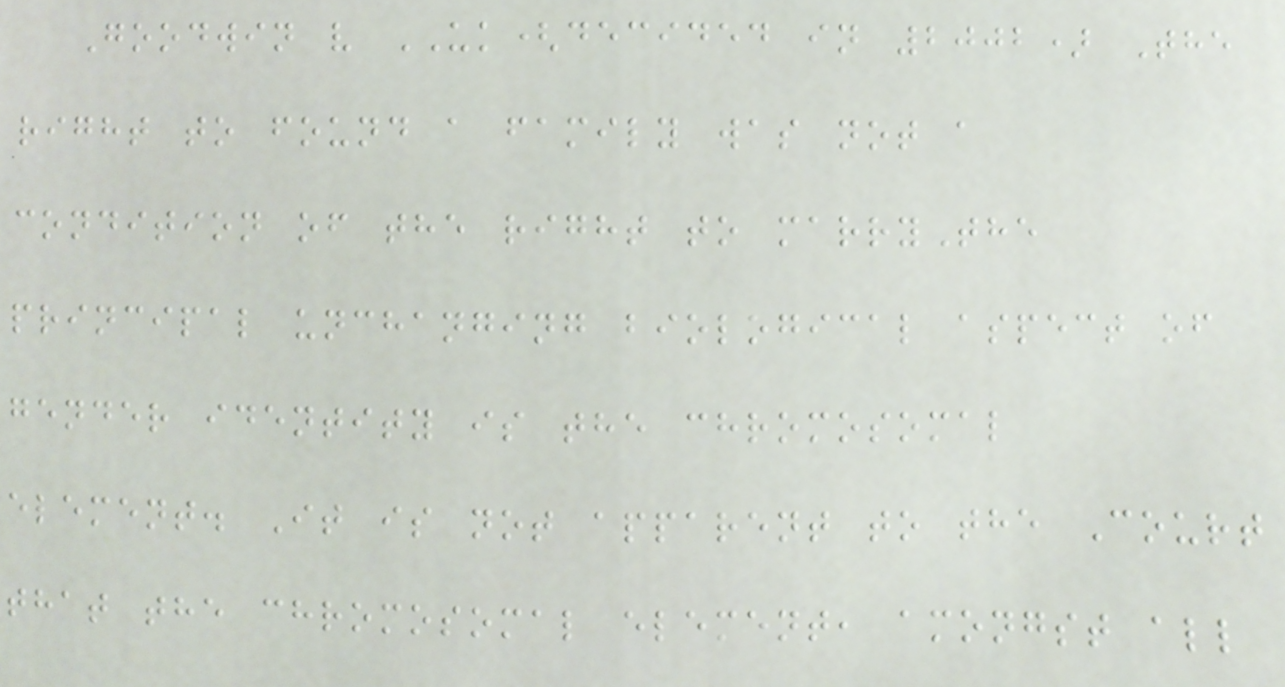Goodwin v UK(decided in 2002) The
right to found a family was not a
condition of the right to marryThe
principal unchanging biological aspect of
gender identity is the chromosomal
element. It is not apparent to the Court
that the chromosomal element, amongst all
